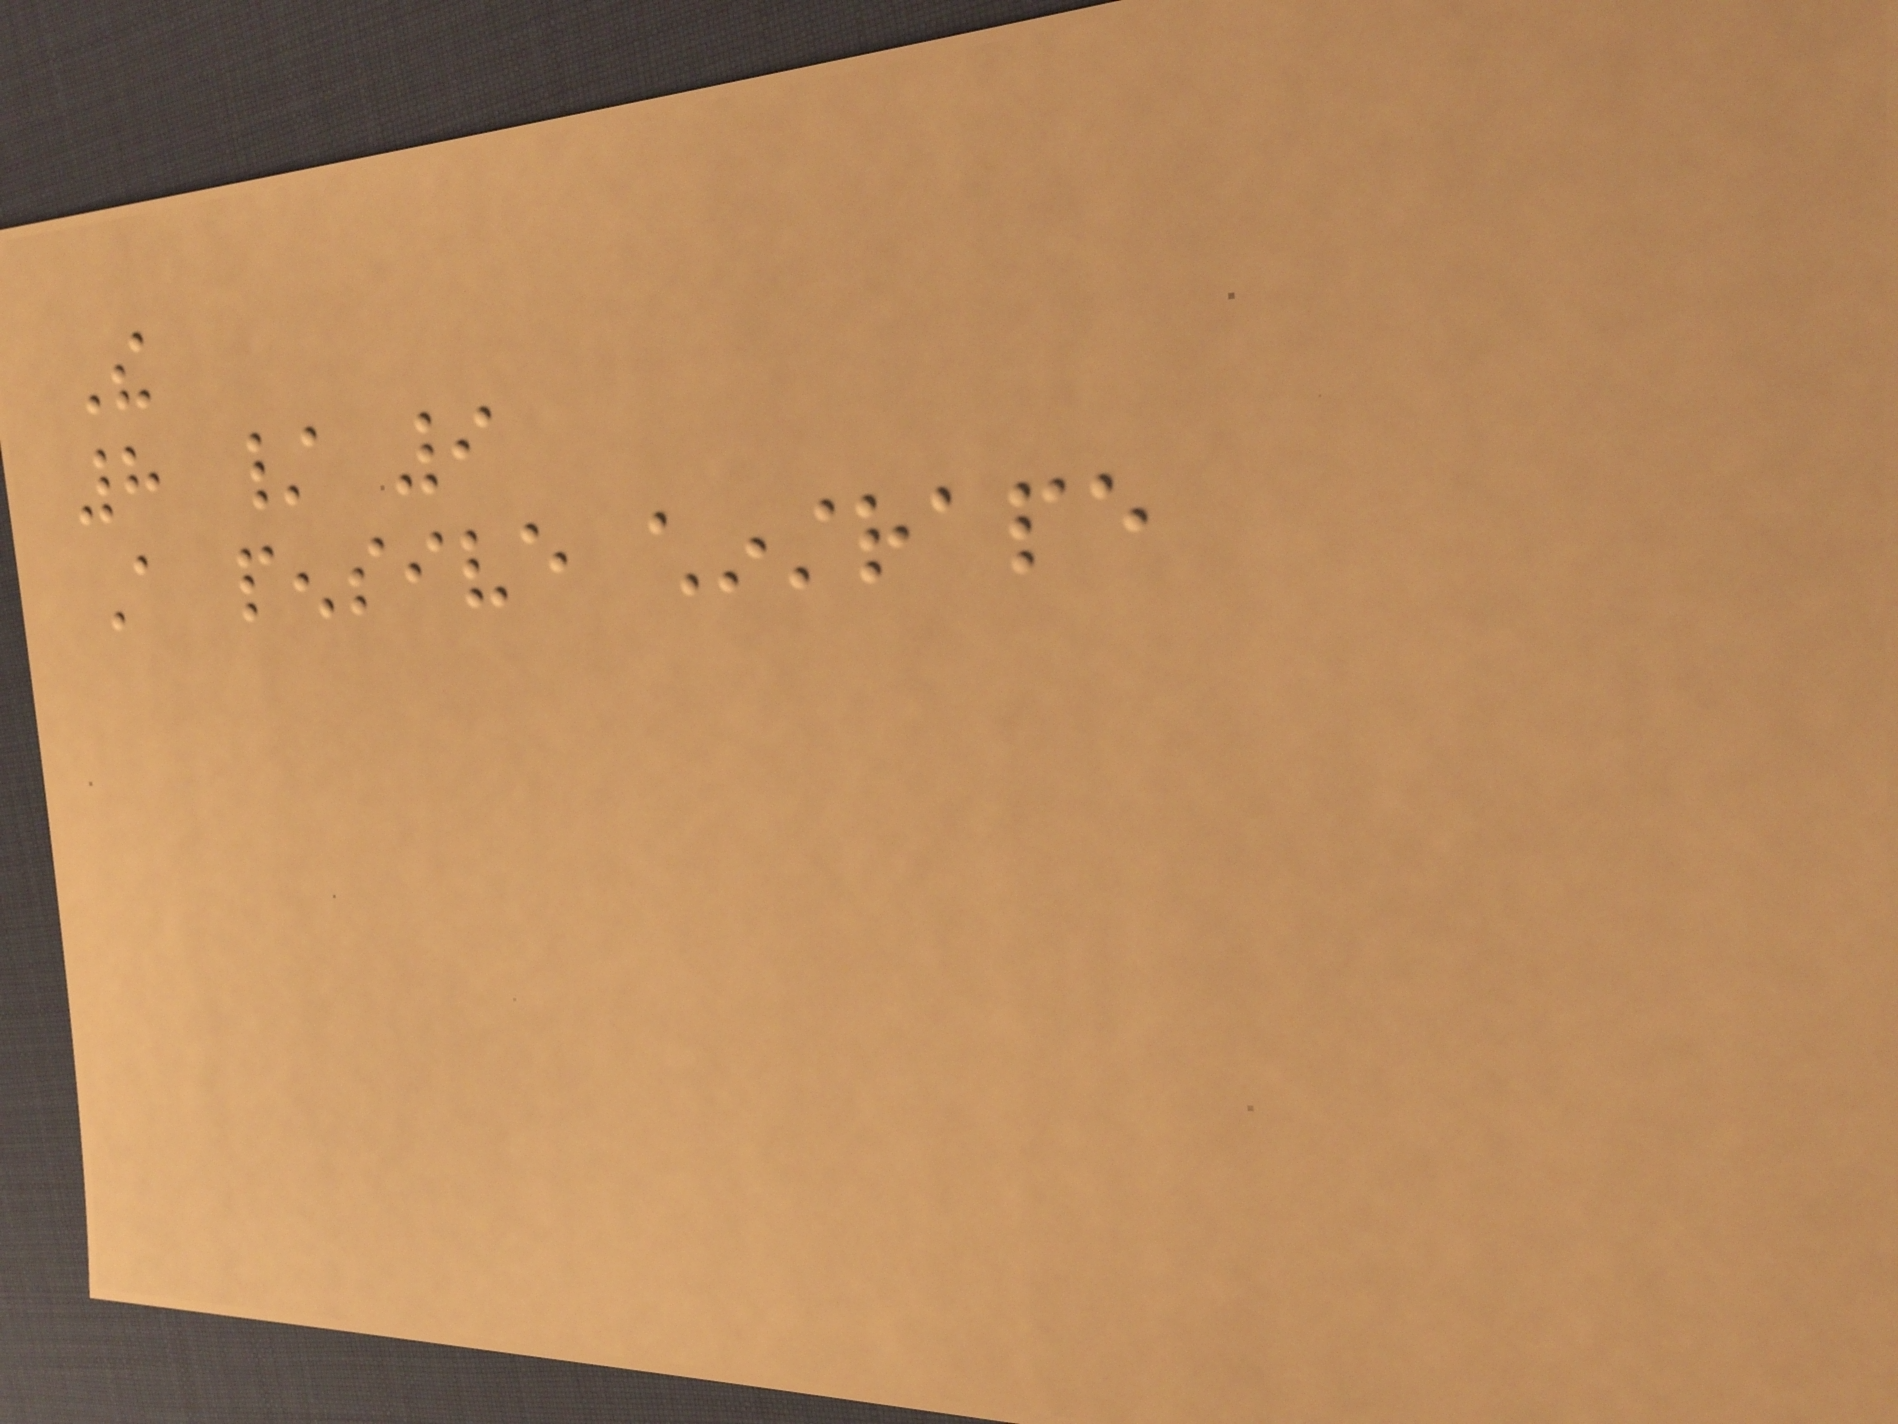The
8 / 9
A pensive chinstrape
